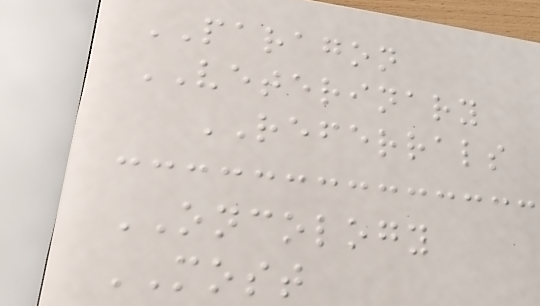PARAGON
VETERINARY
REFERRALS
ONCOLOGY
MOST
